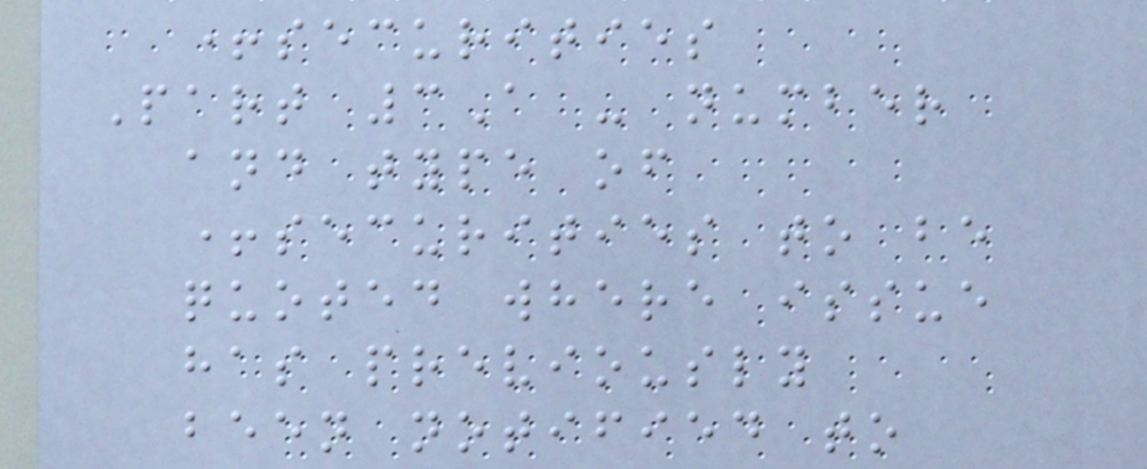+securities
Part 3A - number
and type of
+securities to be
quoted where issue
has previously
been notified to
